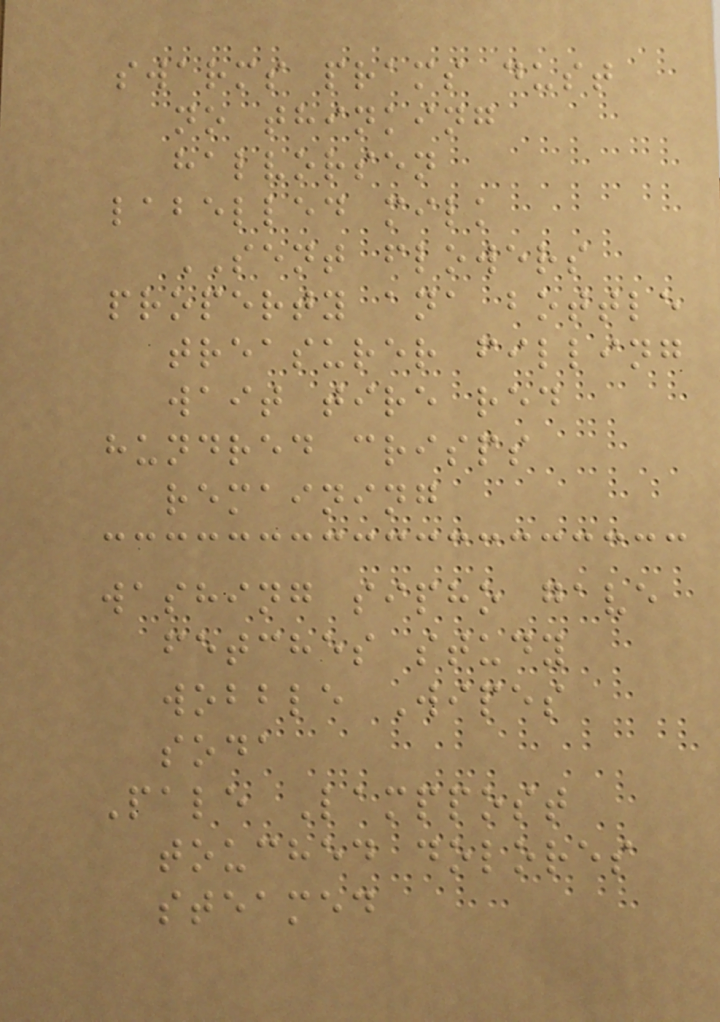swarms prams dust
no thinking
halvorsen
labelled milk
SENT flowers
property ana bottle
treasurer filling
wait tire red
hundred crisps
remaining
washing sipho gave
fetches study
wobble Wipes
soda
Pale Lamppost
touched dolores
steamed
